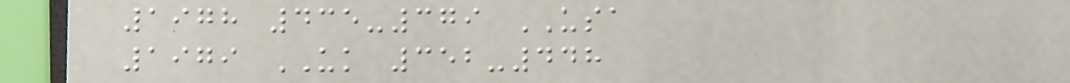1978 435-379 USA
1979 UK 352-448
